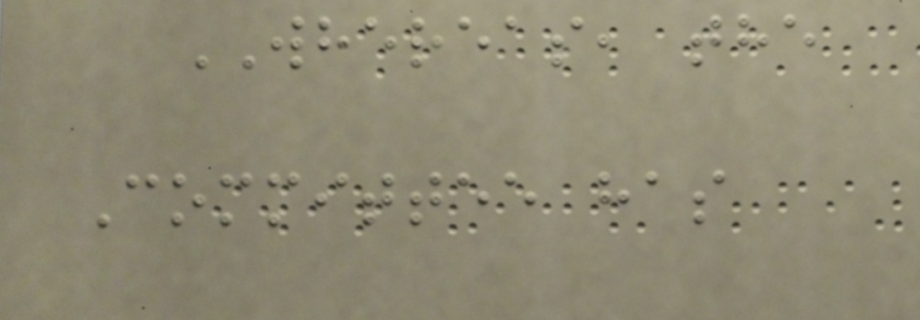WHEREAS, the
Committee has
